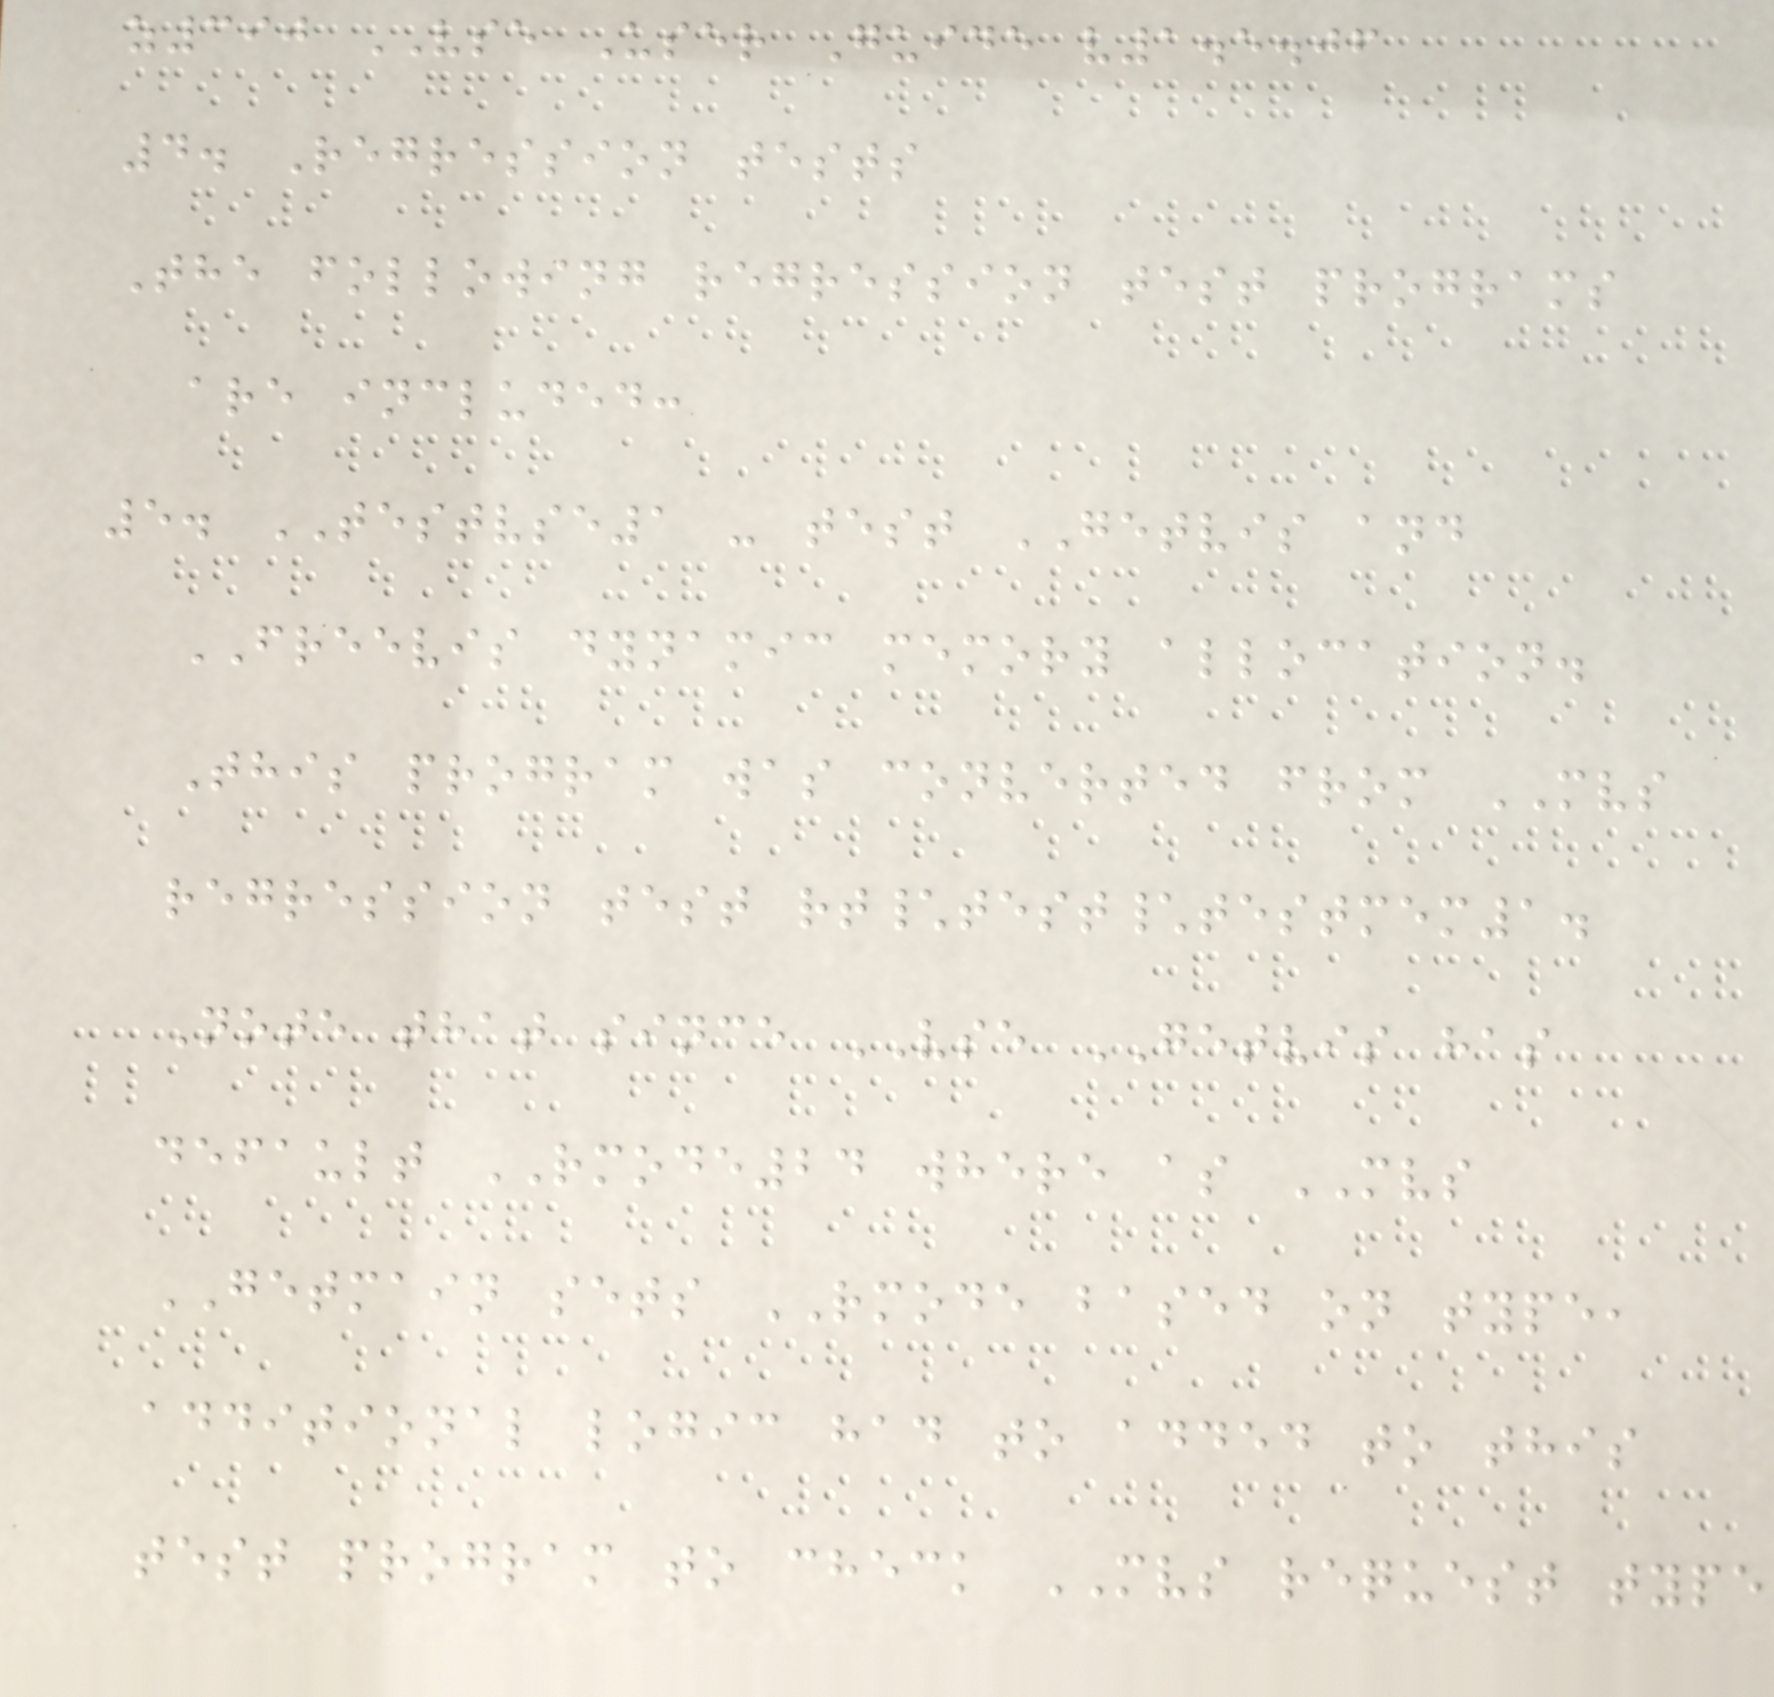z390 VSE User Guide v1.5.06
4. Regression tests
The following regression test programs
are included:
5. TESTVSE1 - test GETVIS and
FREEVIS dynamic memory allocation.
This program was converted from MVS
regression test rt\test\testmem1.
Note that since VSE GETVIS has
default RMODE24 where as MVS
GETMAIN sets RMODE based on type,
additional logic had to added to this
test program to check MVS request type
